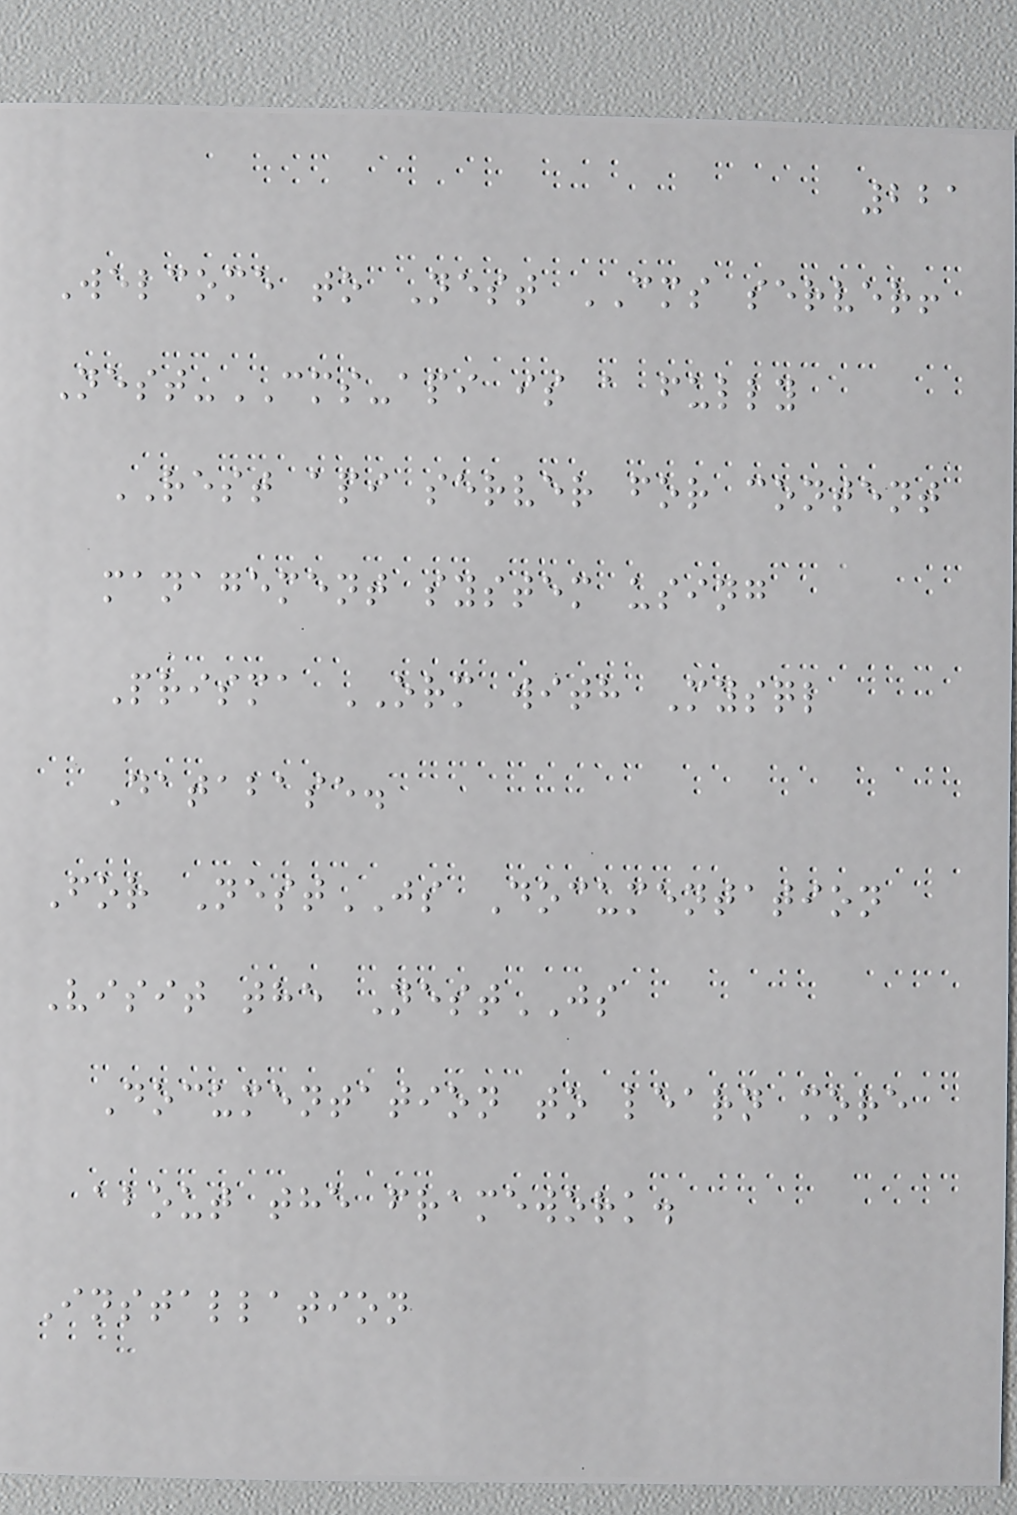221
Welcome to Nest CMS server!
Nest-CMS-api is a fully
REST api server for content
management system using
Prisma ORM with Mysql
Database.
For NestJS Documentation
Visit the NestJS
Documentation to learn more
about the framework.
Installation
